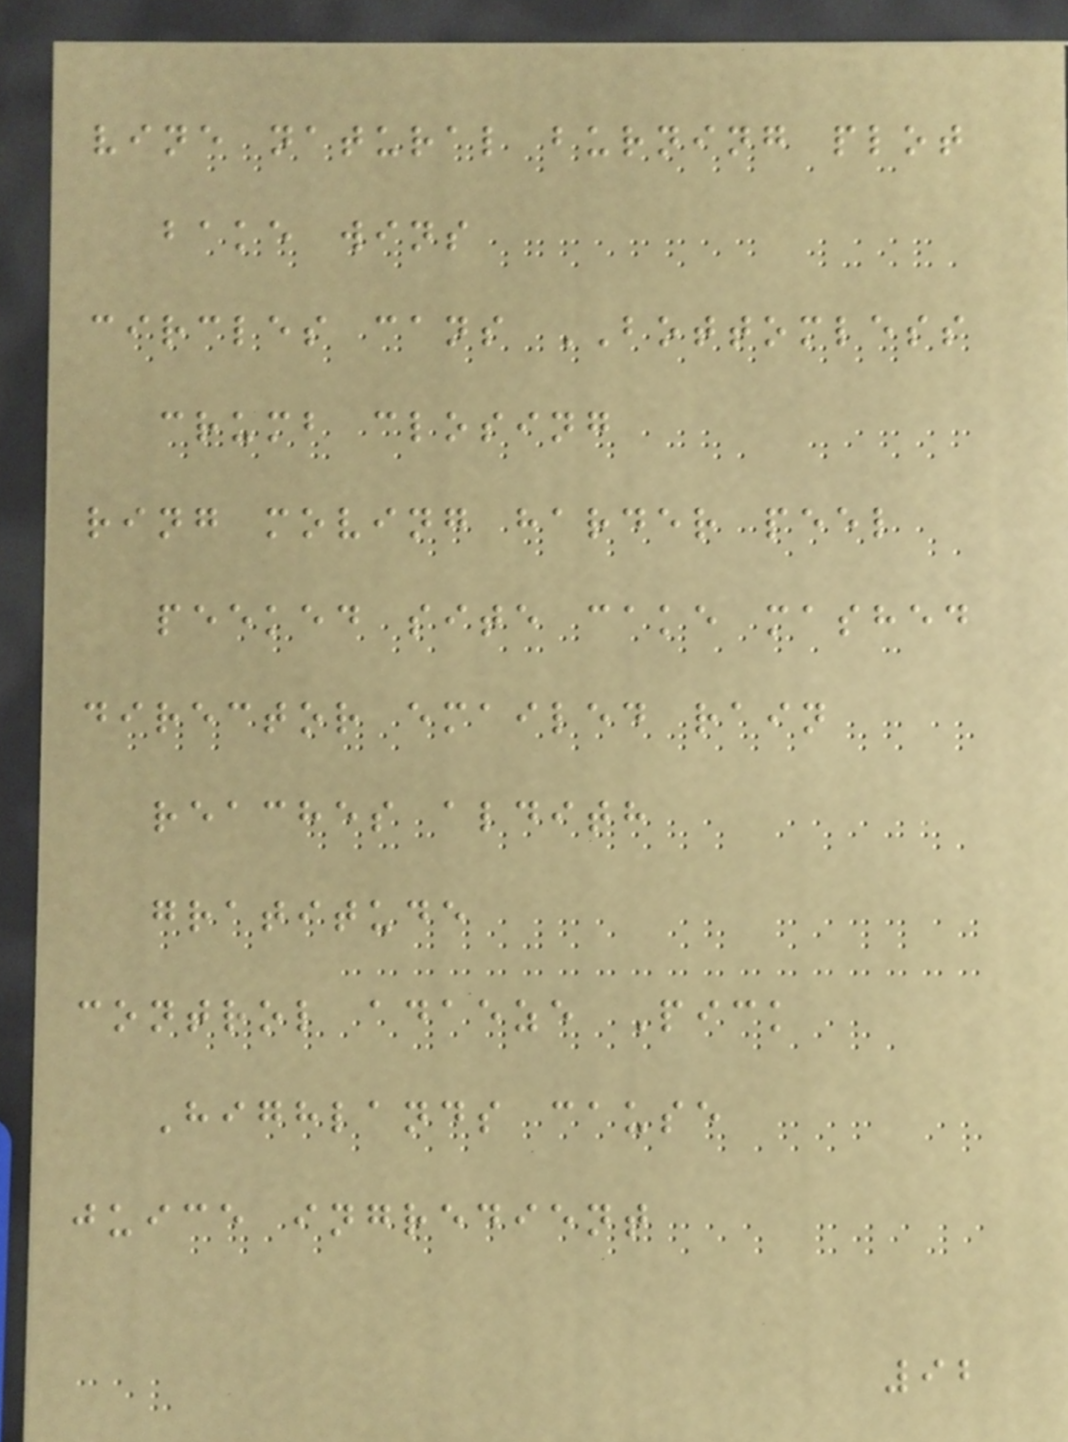vine natural burning plot
bake wins
circles cans BOTTOMLESS
crumb closing
ring moving harder peel
peeked site cake mashed
director emailed rain
reaches aldith
gratitude
control adaeze Pick
Highlands cause
juice ingredient
92
